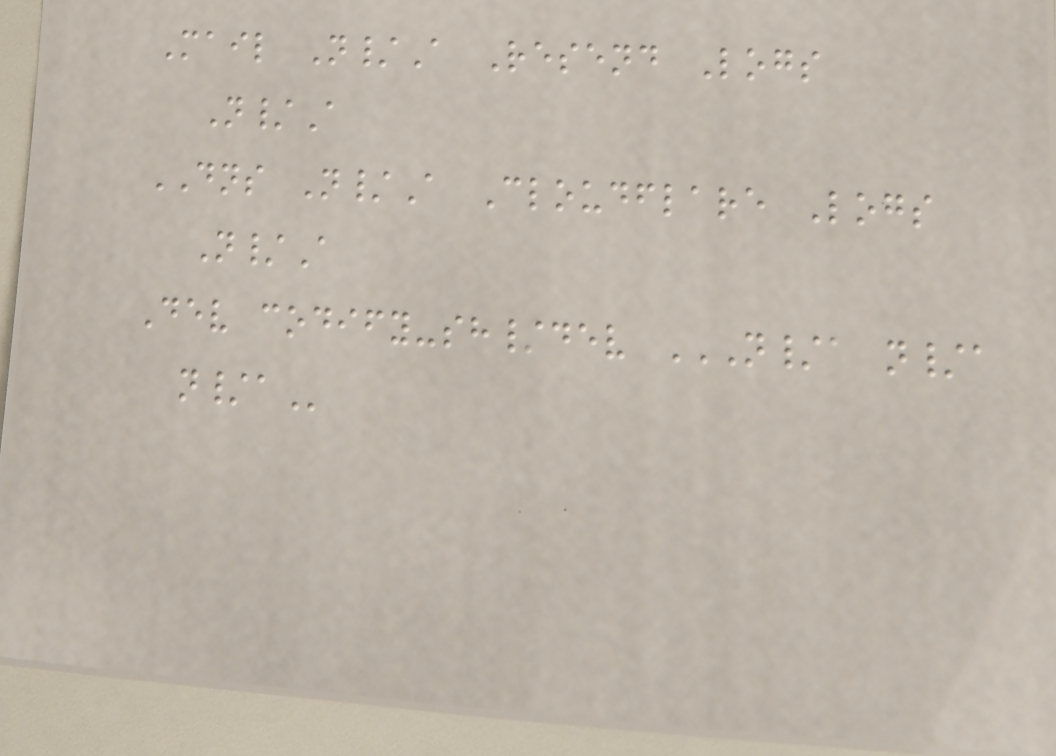Mail N/A Resend Logs
N/A
DNS N/A Cloudflare Logs
N/A
Dev codify-sh/dev N/A N/A
N/A
